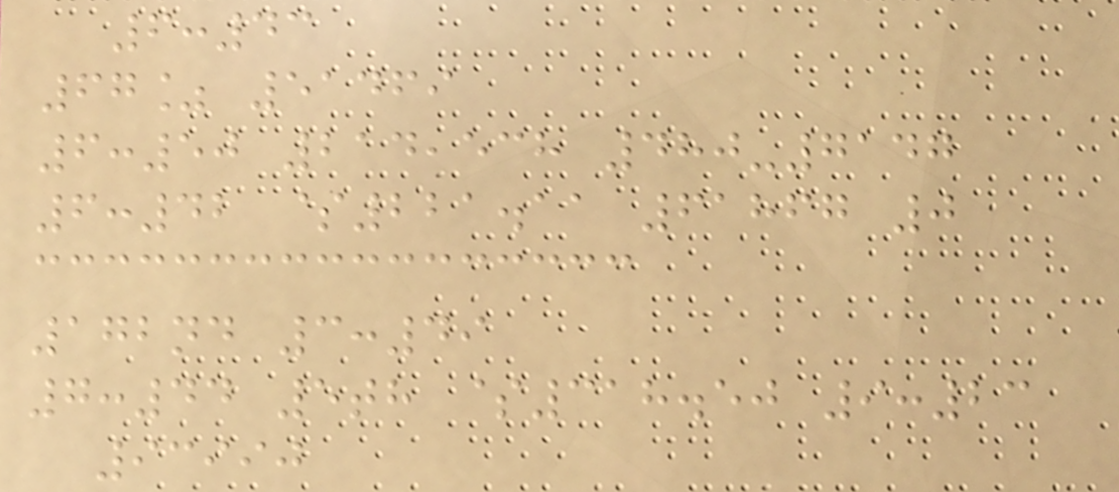6:43
67% 51469
6:50 214,538 480-7147
6:42 $221.11 61867 0
172nd 3:49
7:44 5th $318.50 9:23
93990
